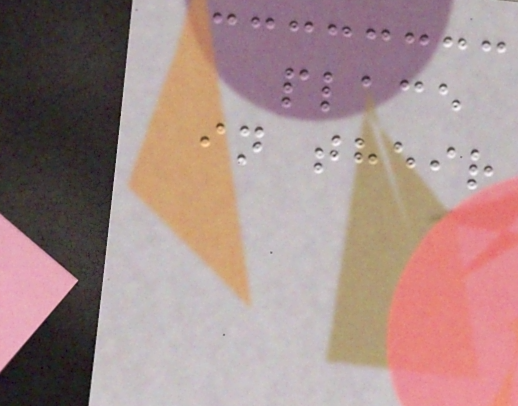place
in their
